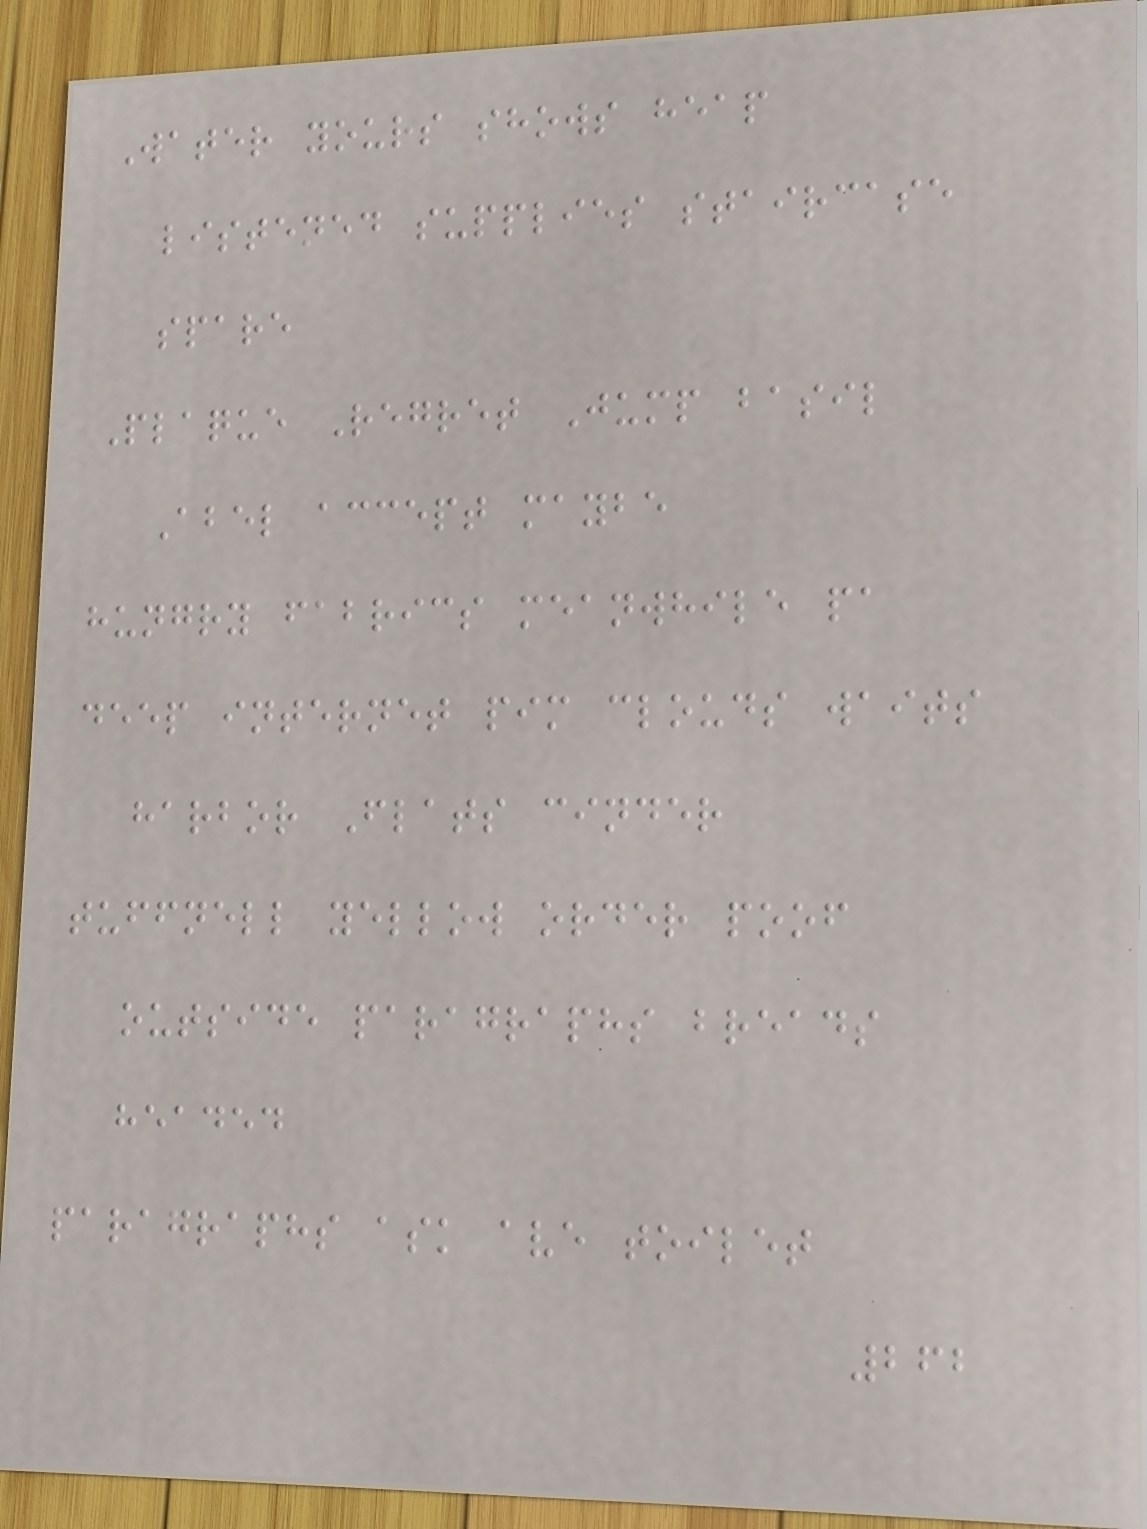Water yours shows heap
listened supplies staircase
spare
Plaque Regret Jump basil
Abel accept maybe
hungry fabrics meanwhile pa
deep internet pim clouds waits
harbor Flats cinder
tuffnell yellow order poof
outside paragraphs breads
headed
paragraphs ask ave toilet
262
